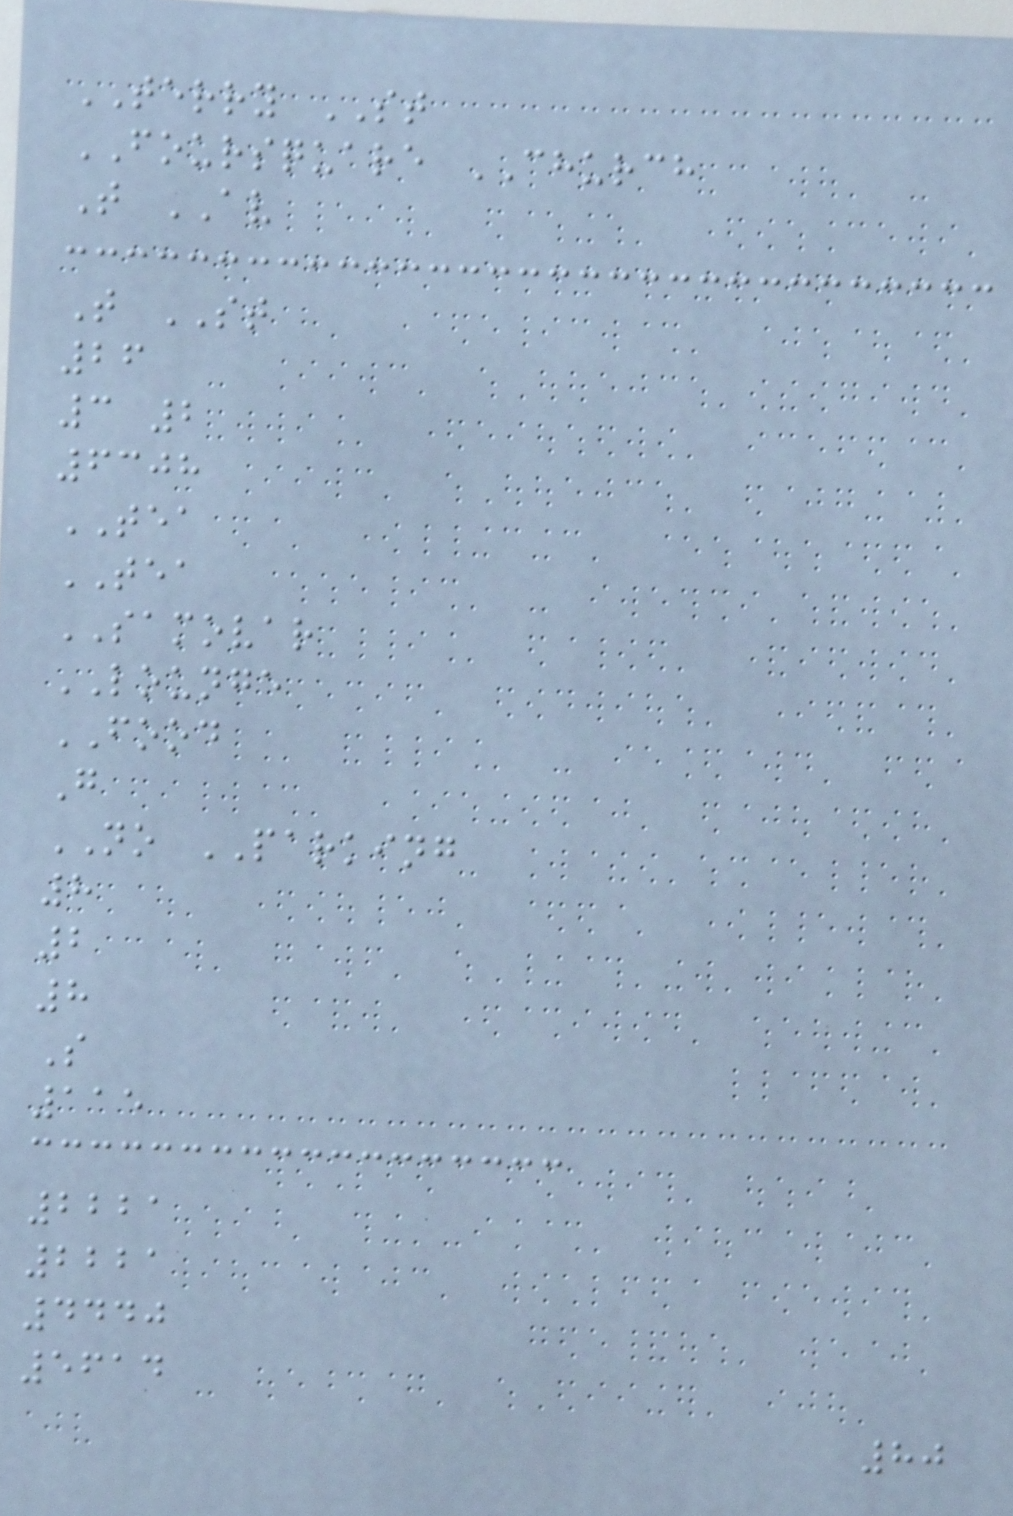TERRY ST
FOURSQUARE CHURCH
T AV
T ST
26
3 2
6308
TEA
TEA
SAMOVAR
LOUNGE
FOOD
G
NO PARKING
8
2
8
S
115
2221
2221
4440
5614
80
